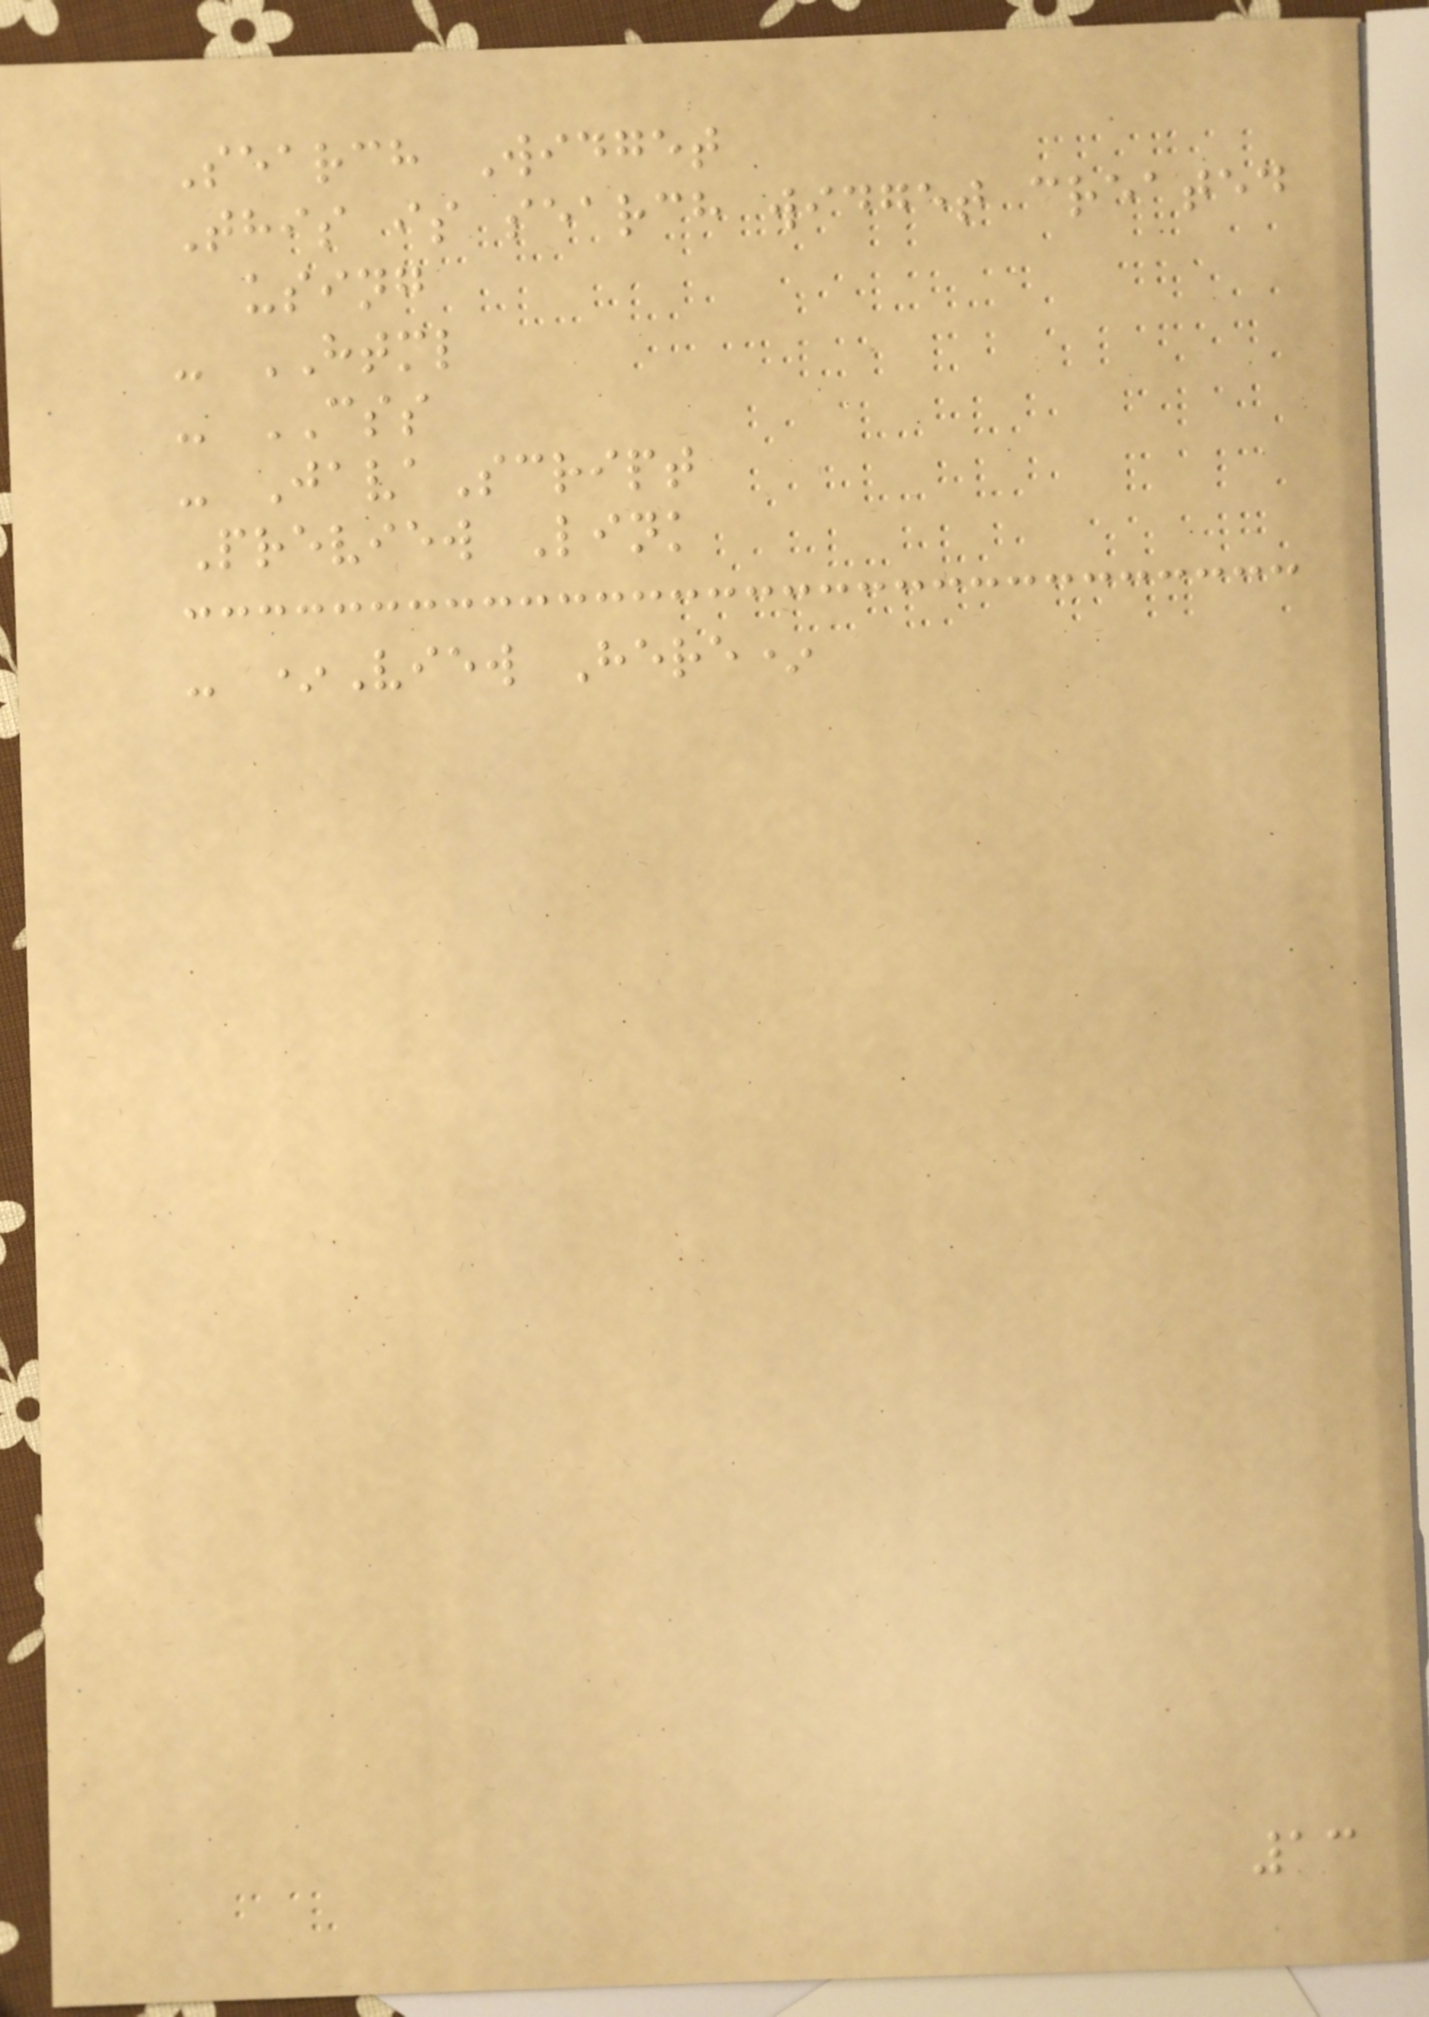Search Widget
This is search widget created
using
- HTML
- CSS
- JavaScript
Preview Link
- *View Here*
13
